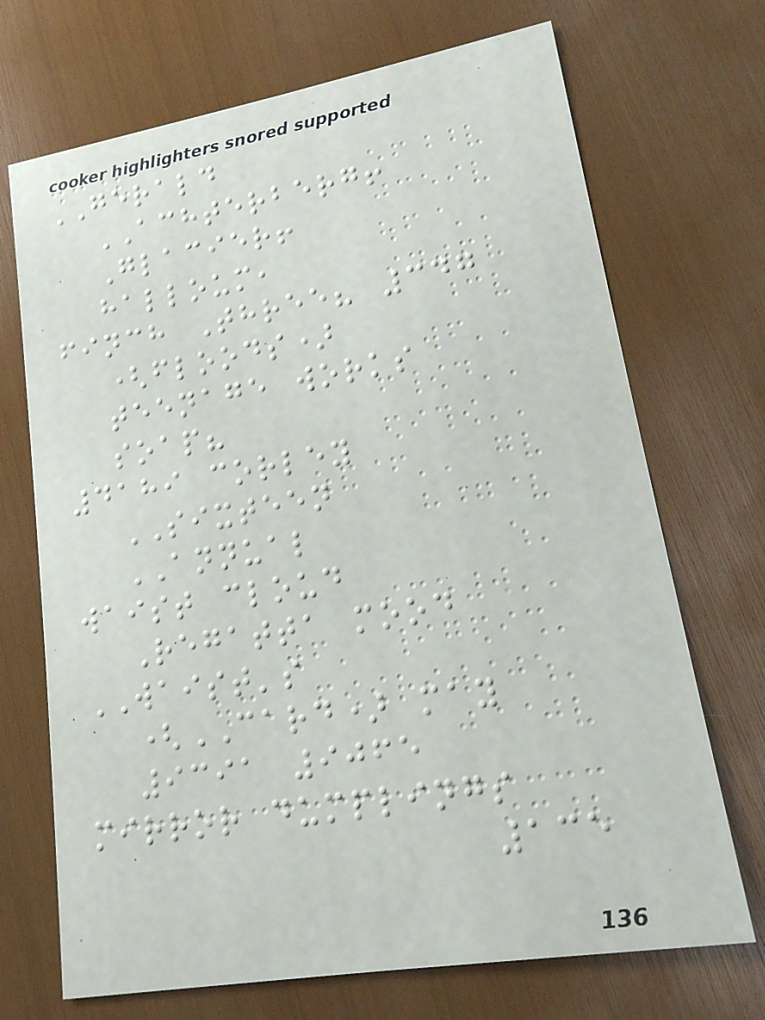GERALD
ACHTERBERG!
Glacier!
halloum,
finch Three? 347
(floods)
teenage works
soap?
4189 corley
SIXTEEN
ANNUAL
waist cloud
Regatta mood
WAIST's
(CARD) may
9391 9065
mirror dumplings
135
